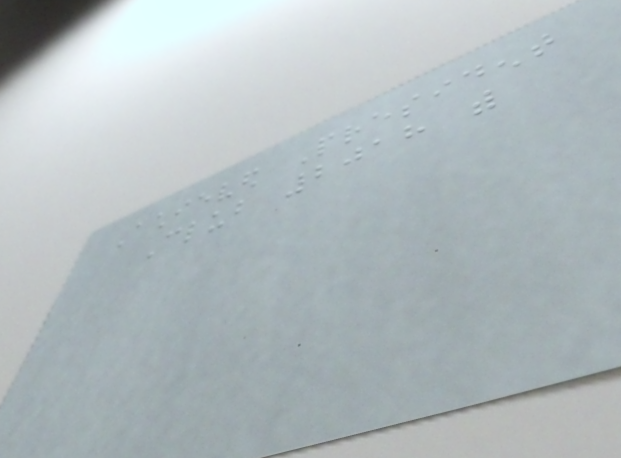Achieved President
Club 2018 with
